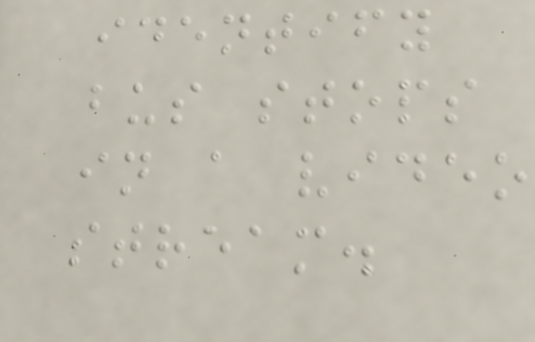identify
bus stops
in a video
stream.
